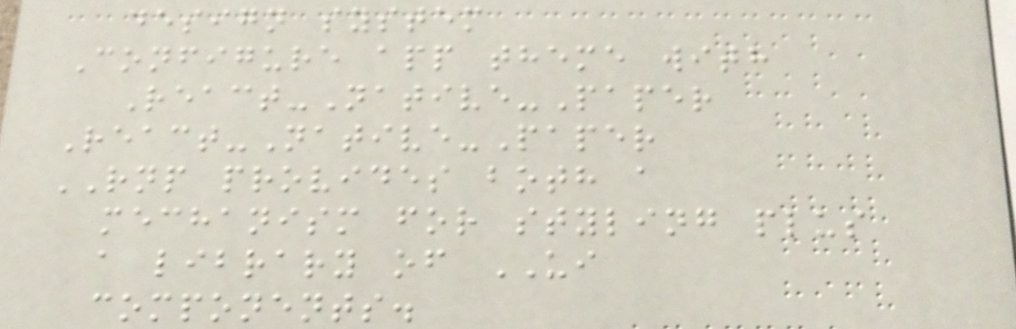design system
Configure app theme with
React-Native-Paper
React-Native-Paper
RNP provides both a
mechanism for styling plus
a library of UI
components.
